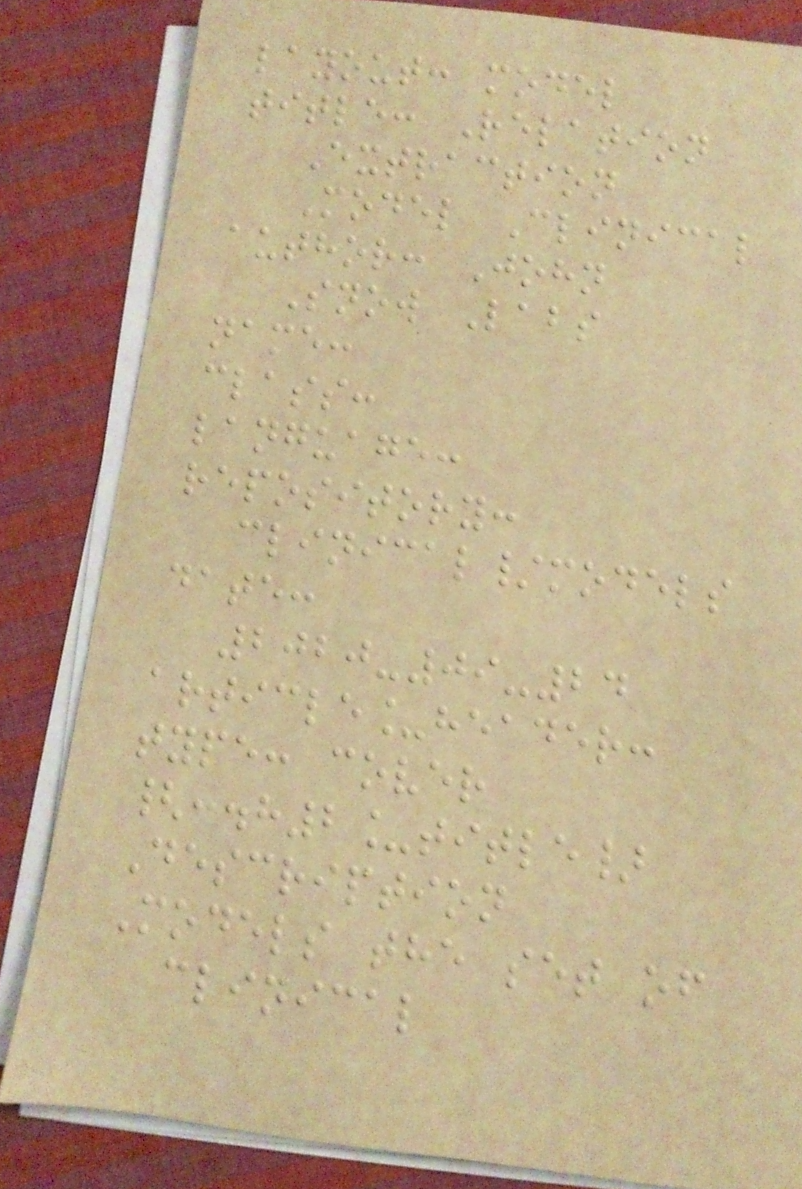layout: model
title: Relation
Extraction
Model Clinical
author: John
Snow Labs
name:
class:
language:
repository:
clinical/models
date:
2020-09-24
article_header:
type: cover
{:.h2_title}
Description
Models the set of
clinical
